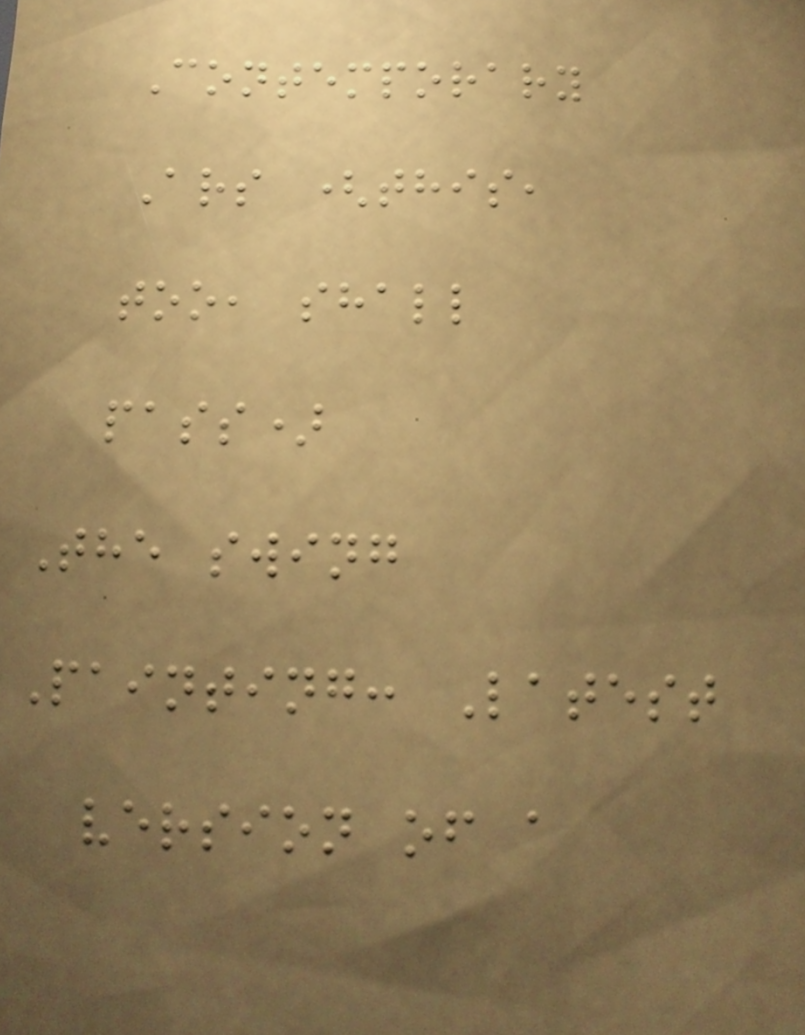Contemporary
Ars (this,
too, shall
pass)
The swing
Painting: Latest
version of a
